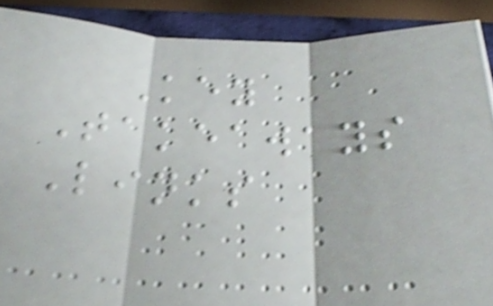Key
Takeaways
Links
